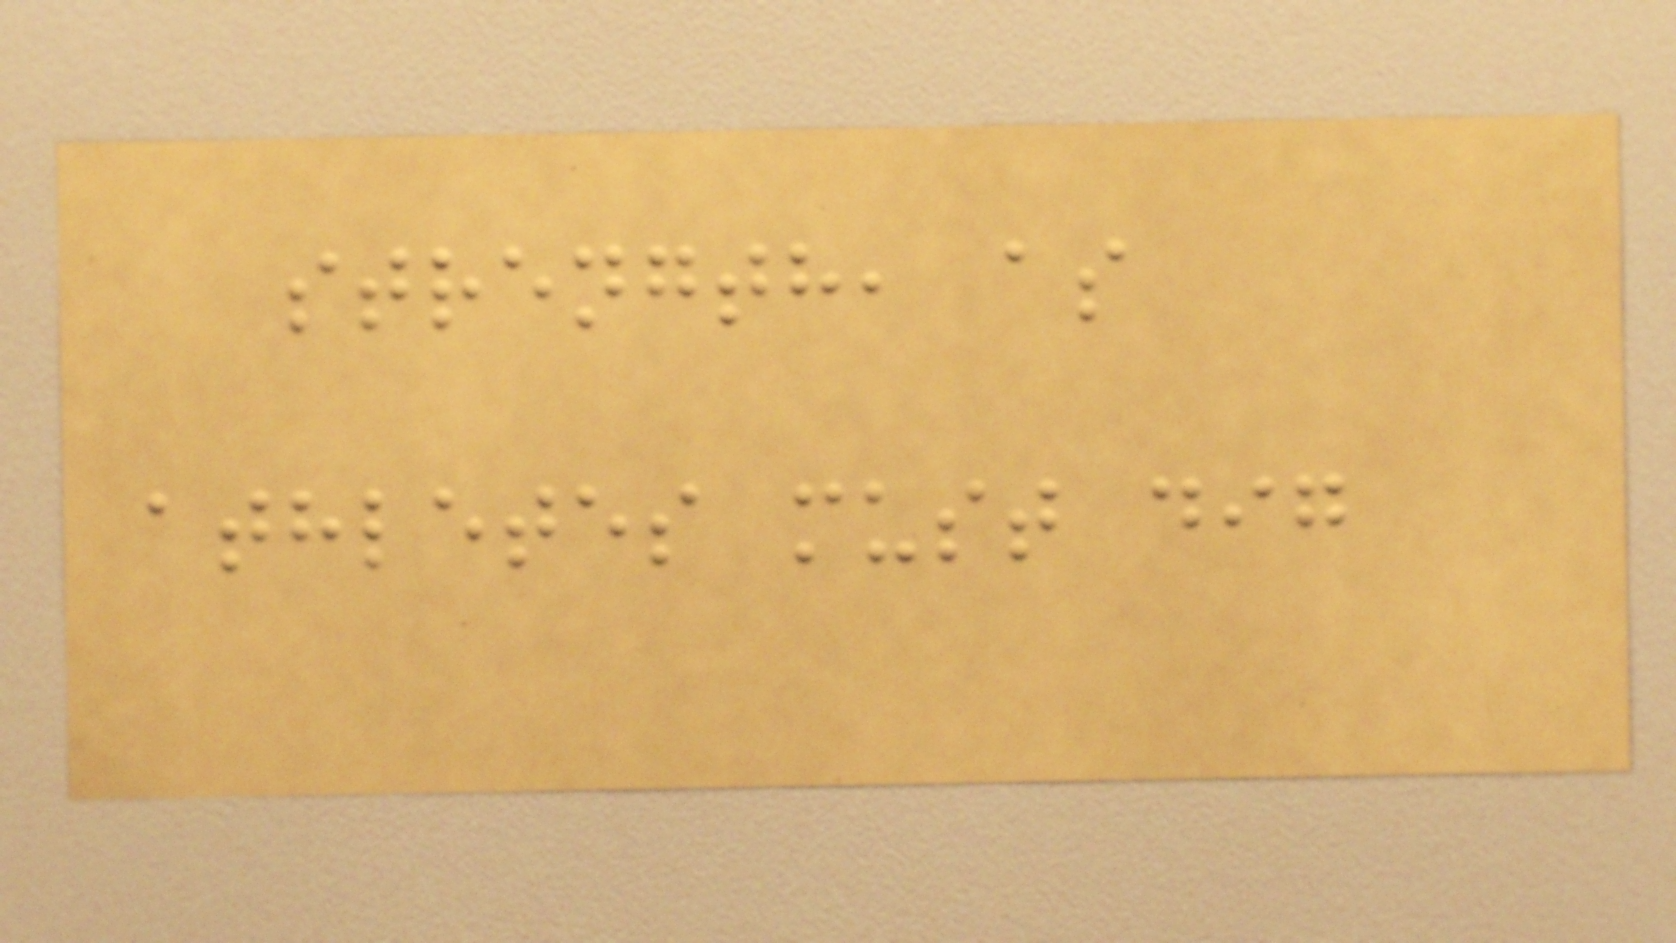strength, as
athletes must dig
